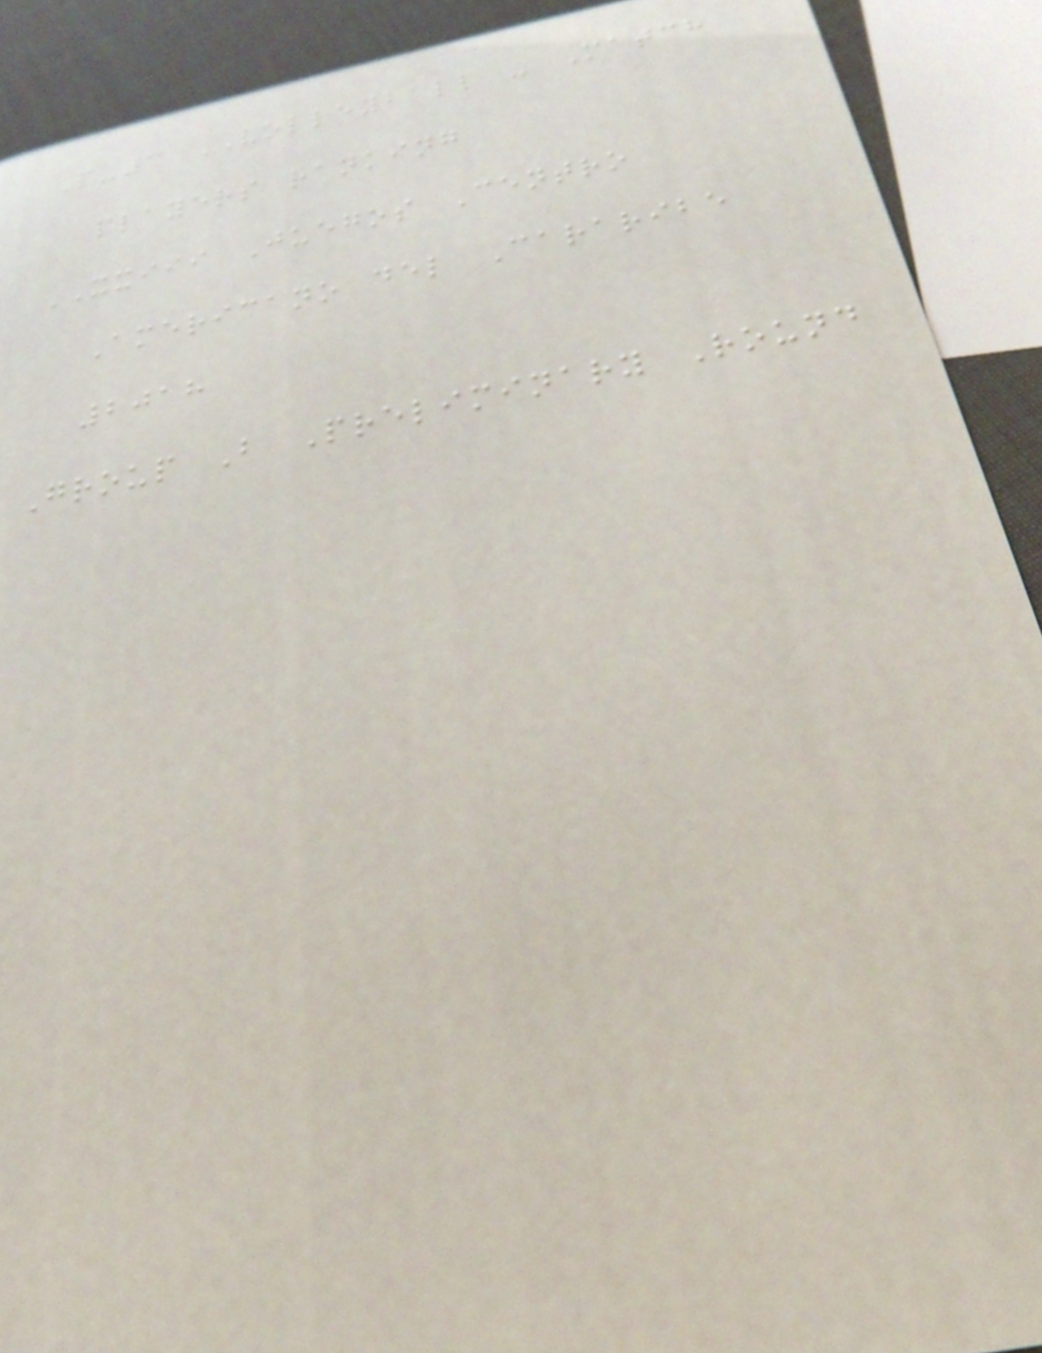P-3 VOLLEYBALL - Match
players ranking
XXIII Juegos Centro
Americano del Cararibe
2018
Group B Preliminary Round
